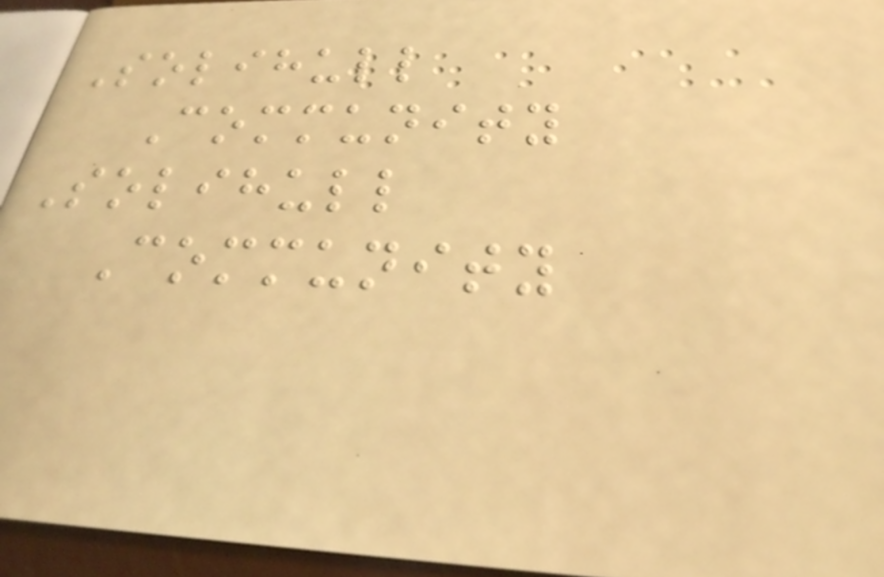Solihull
Community
Solihull
Community
